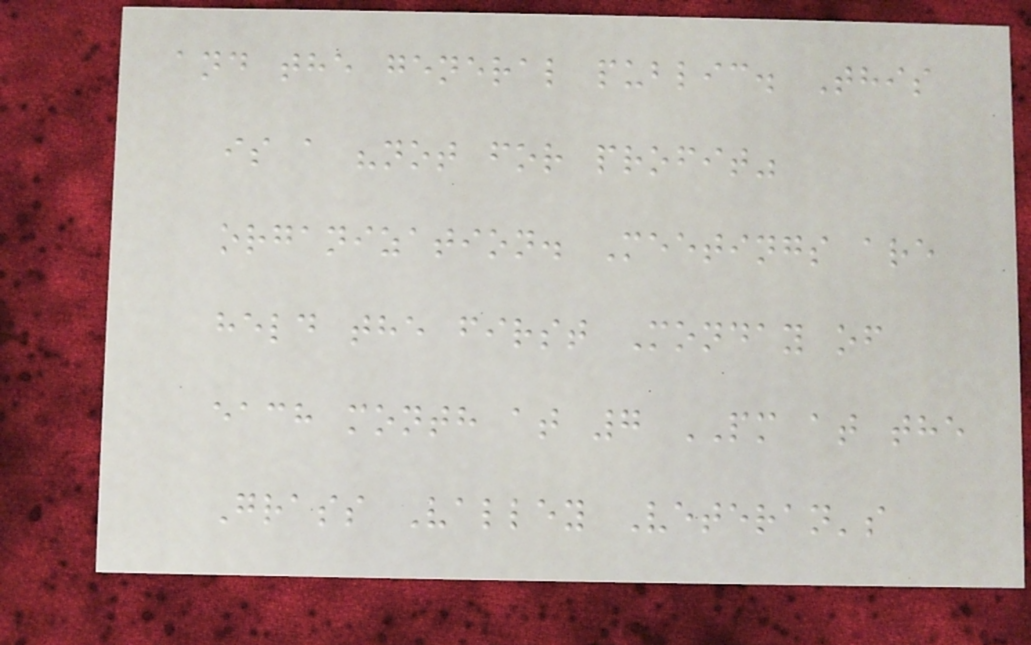and the general public. This
is a "not for profit"
organization. Meetings are
held the first Monday of
each month at 7 PM at the
Grass Valley Veteran's
